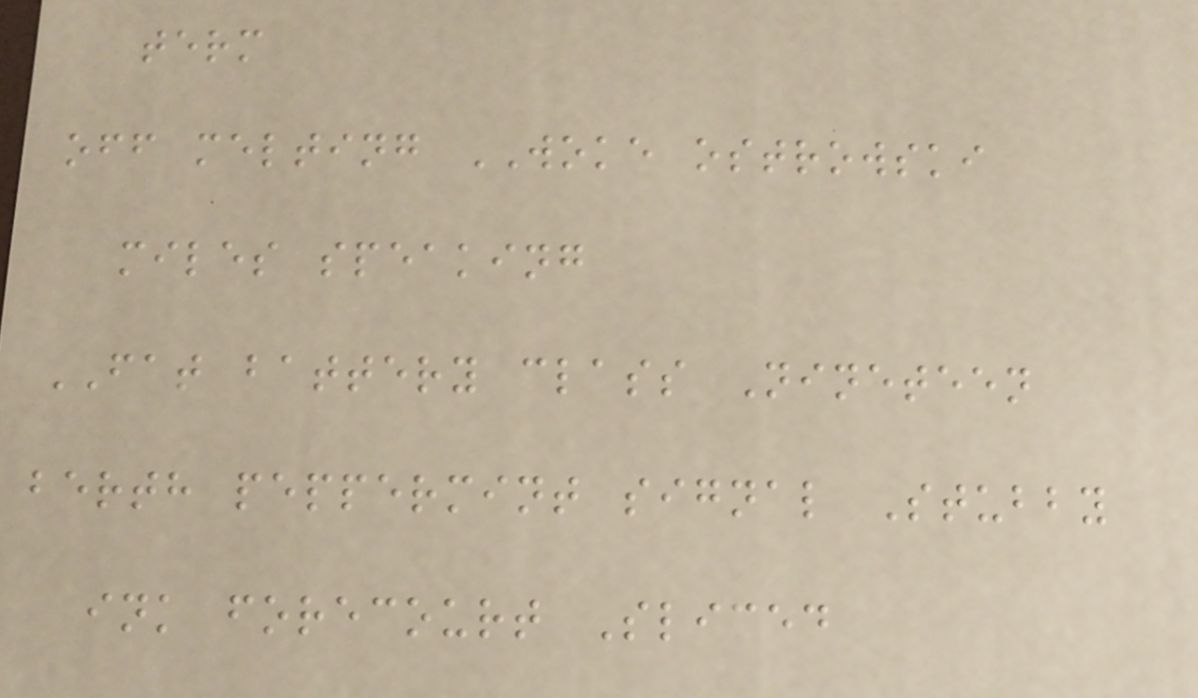term
off melting WOKE ostrowski
miles speaking
FAT battery class Nineteen
berth peppermint signal Stubby
ink forecourt Sliced
